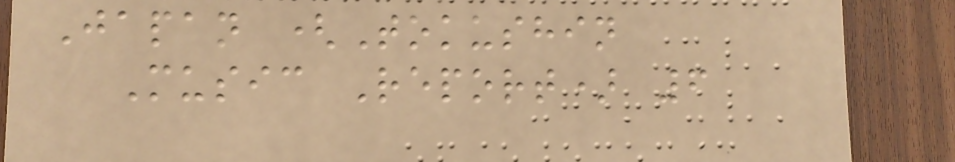Japan (Tokushin
Music Report) 6
